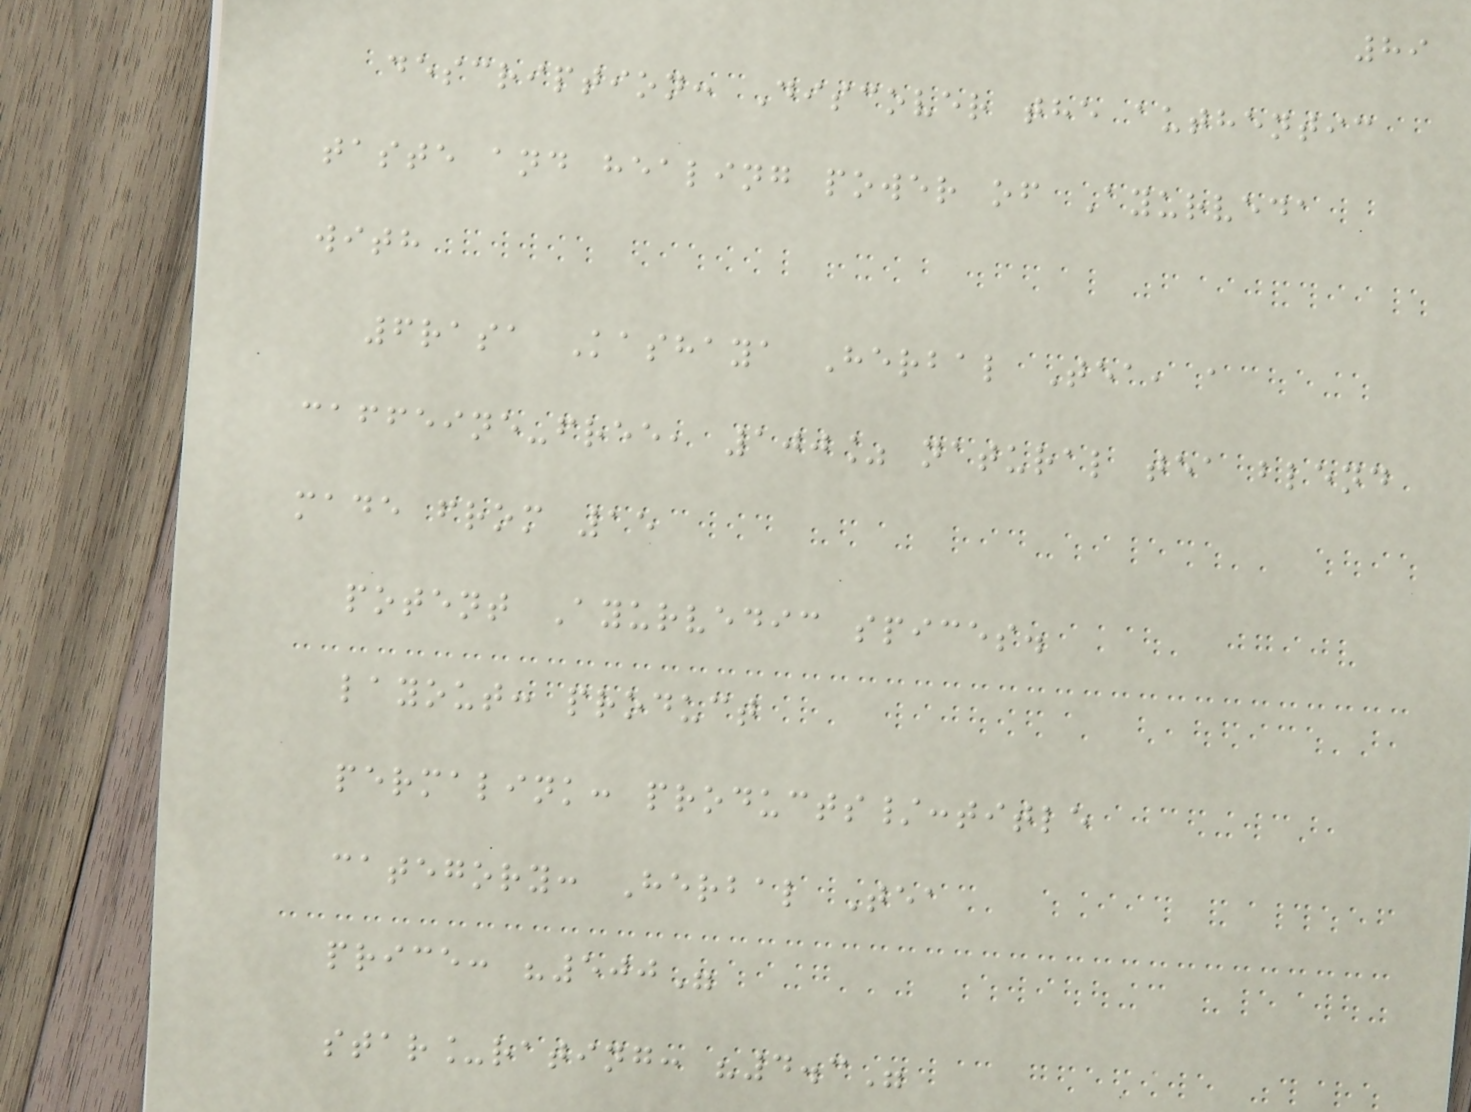89
description: Discover the authentic
taste and healing power of Ayurveda
with
6rasa Kashaya Herbal Tea, a
caffeine-free, 100% natural tea blend
made from 15
potent Ayurvedic spices.
layout: product
permalink: products/:title
category: Herbal Tea
price: "500"
star_rating: "4.3"
